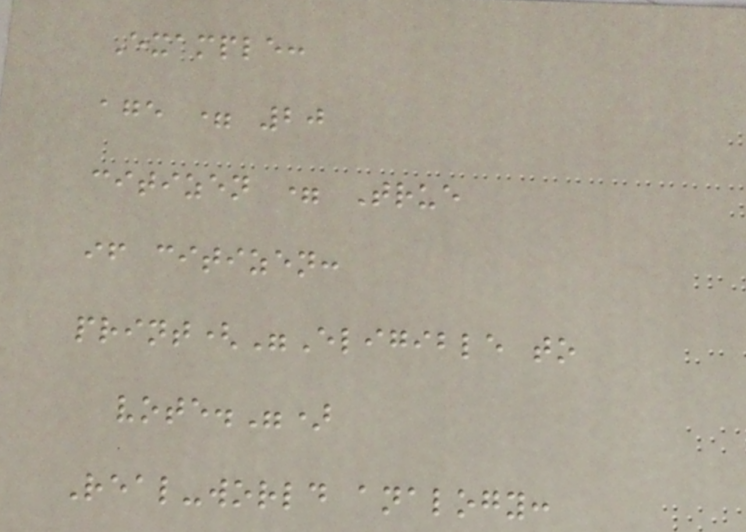Example:
age = 20
citizen = True
if citizen:
print("Eligible to
vote.")
Real-world analogy:
